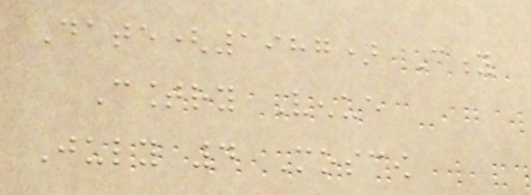Date(1987) City
Country Venue
July 4 Moscow
